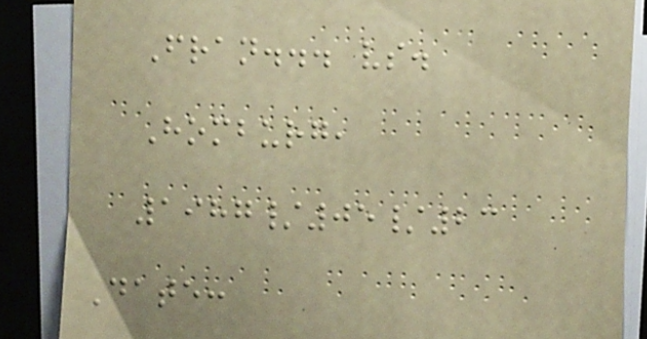Fran... vs.
Homburg,
1987/05/23
Date:
